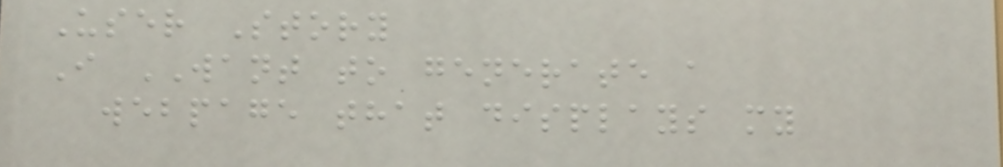User Story
I WANT to generate a
webpage that displays my
